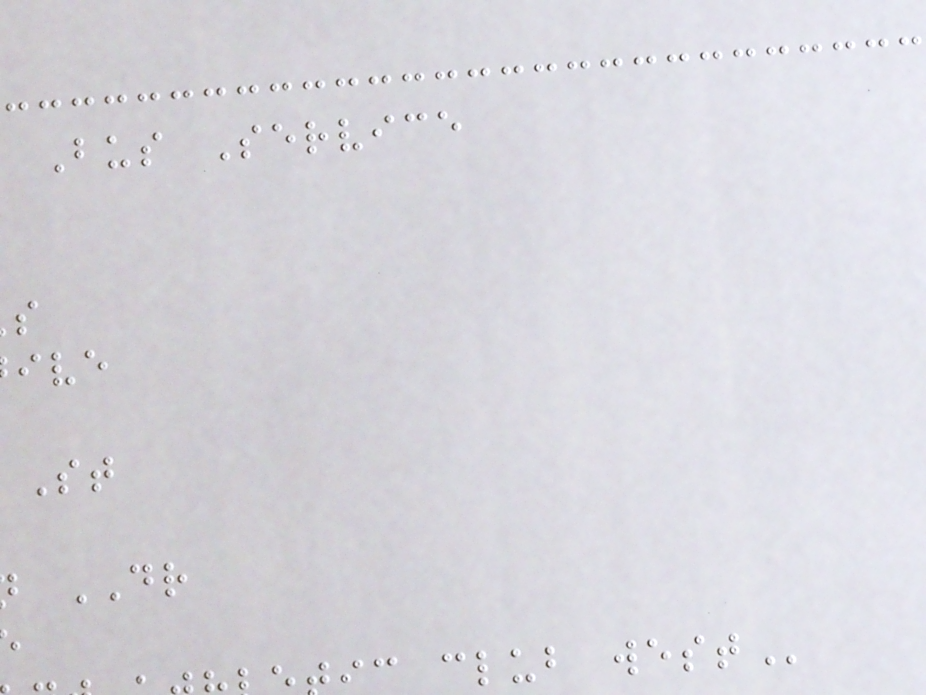Bus Service
DR
